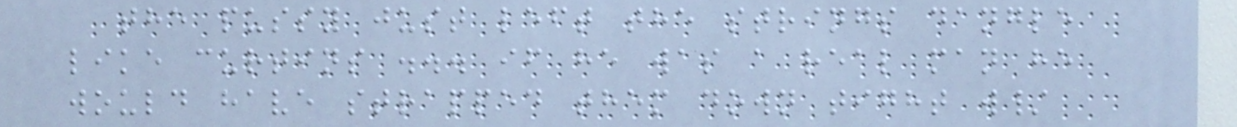the pussy just left the strings dangle
like curtins ... if he was a real man he
would have strapped them down tight w/
